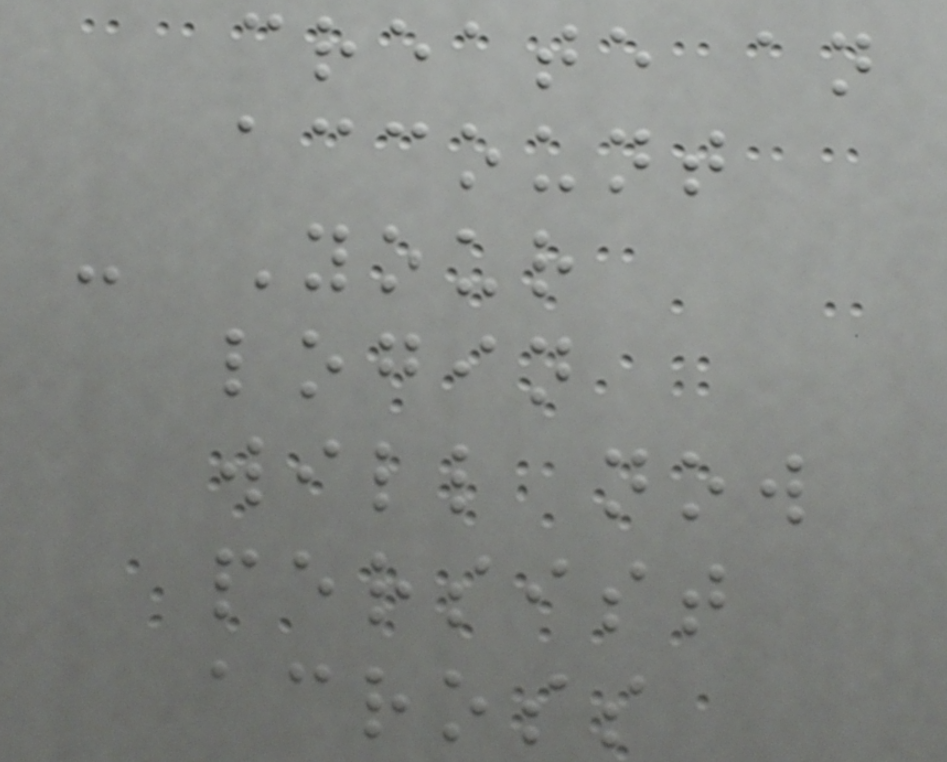create an
account
- Your
login
will now
persist
across
